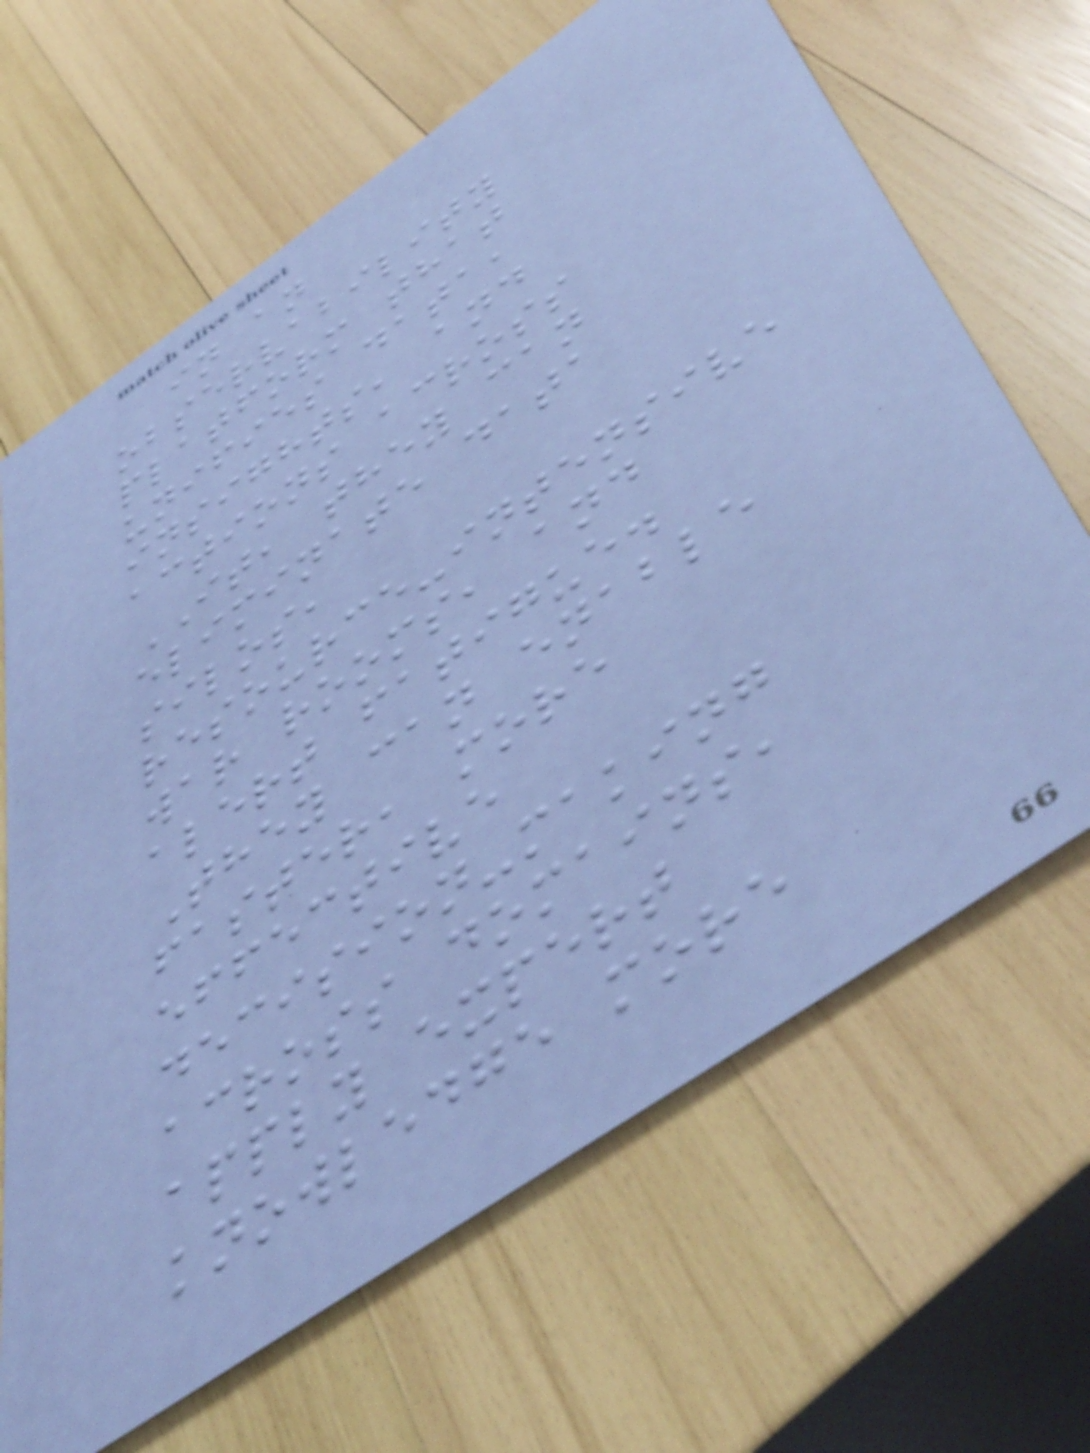in an
observability
platform that
unifies data,
insights, and
actions across
IT, they can
eliminate data
silos,
resource-intensive
war rooms, and
alert fatigue.
They can enable
faster, more
effective
decision-making
across domains,
apply expert
knowledge more
